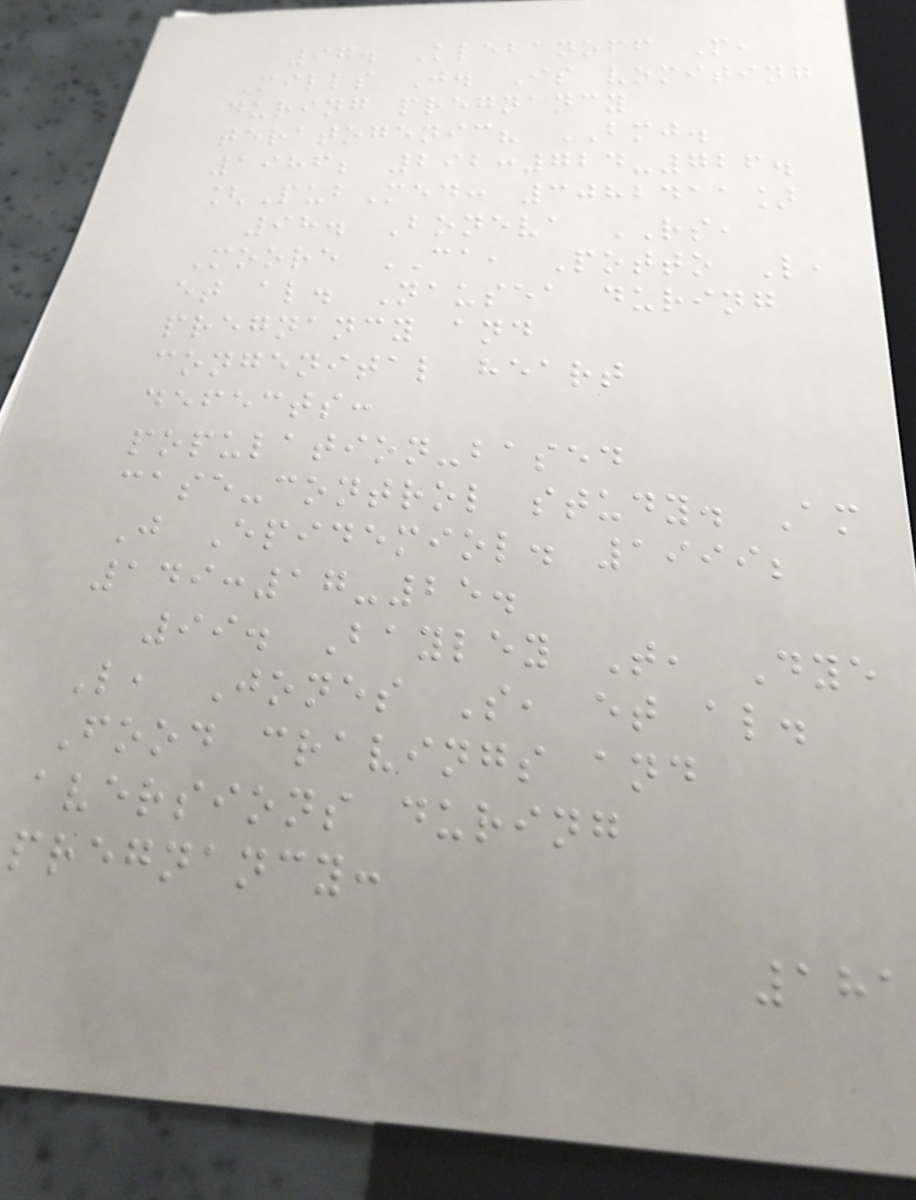97. Klebanoff M,
Mills J. Is vomiting
during pregnancy
teratogenic? BMJ.
1986; 292:724-726.
[PubMed: 3082411]
98. Boneva RS,
Moore CA, Potto L,
et al. Nausea during
pregnancy and
congenital heart
defects:
population-based
case-control study. Am
J Epidemiol. 1999;
149:17-25.
99. Bayley T, Dye
L, Jones S, et al.
Food cravings and
aversions during
pregnancy:
181
